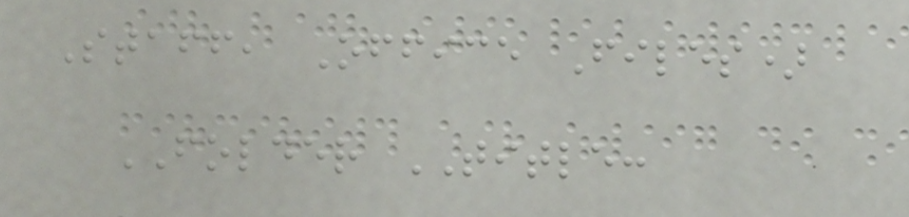Staff, Office Files)
FOLDER TITLE:
